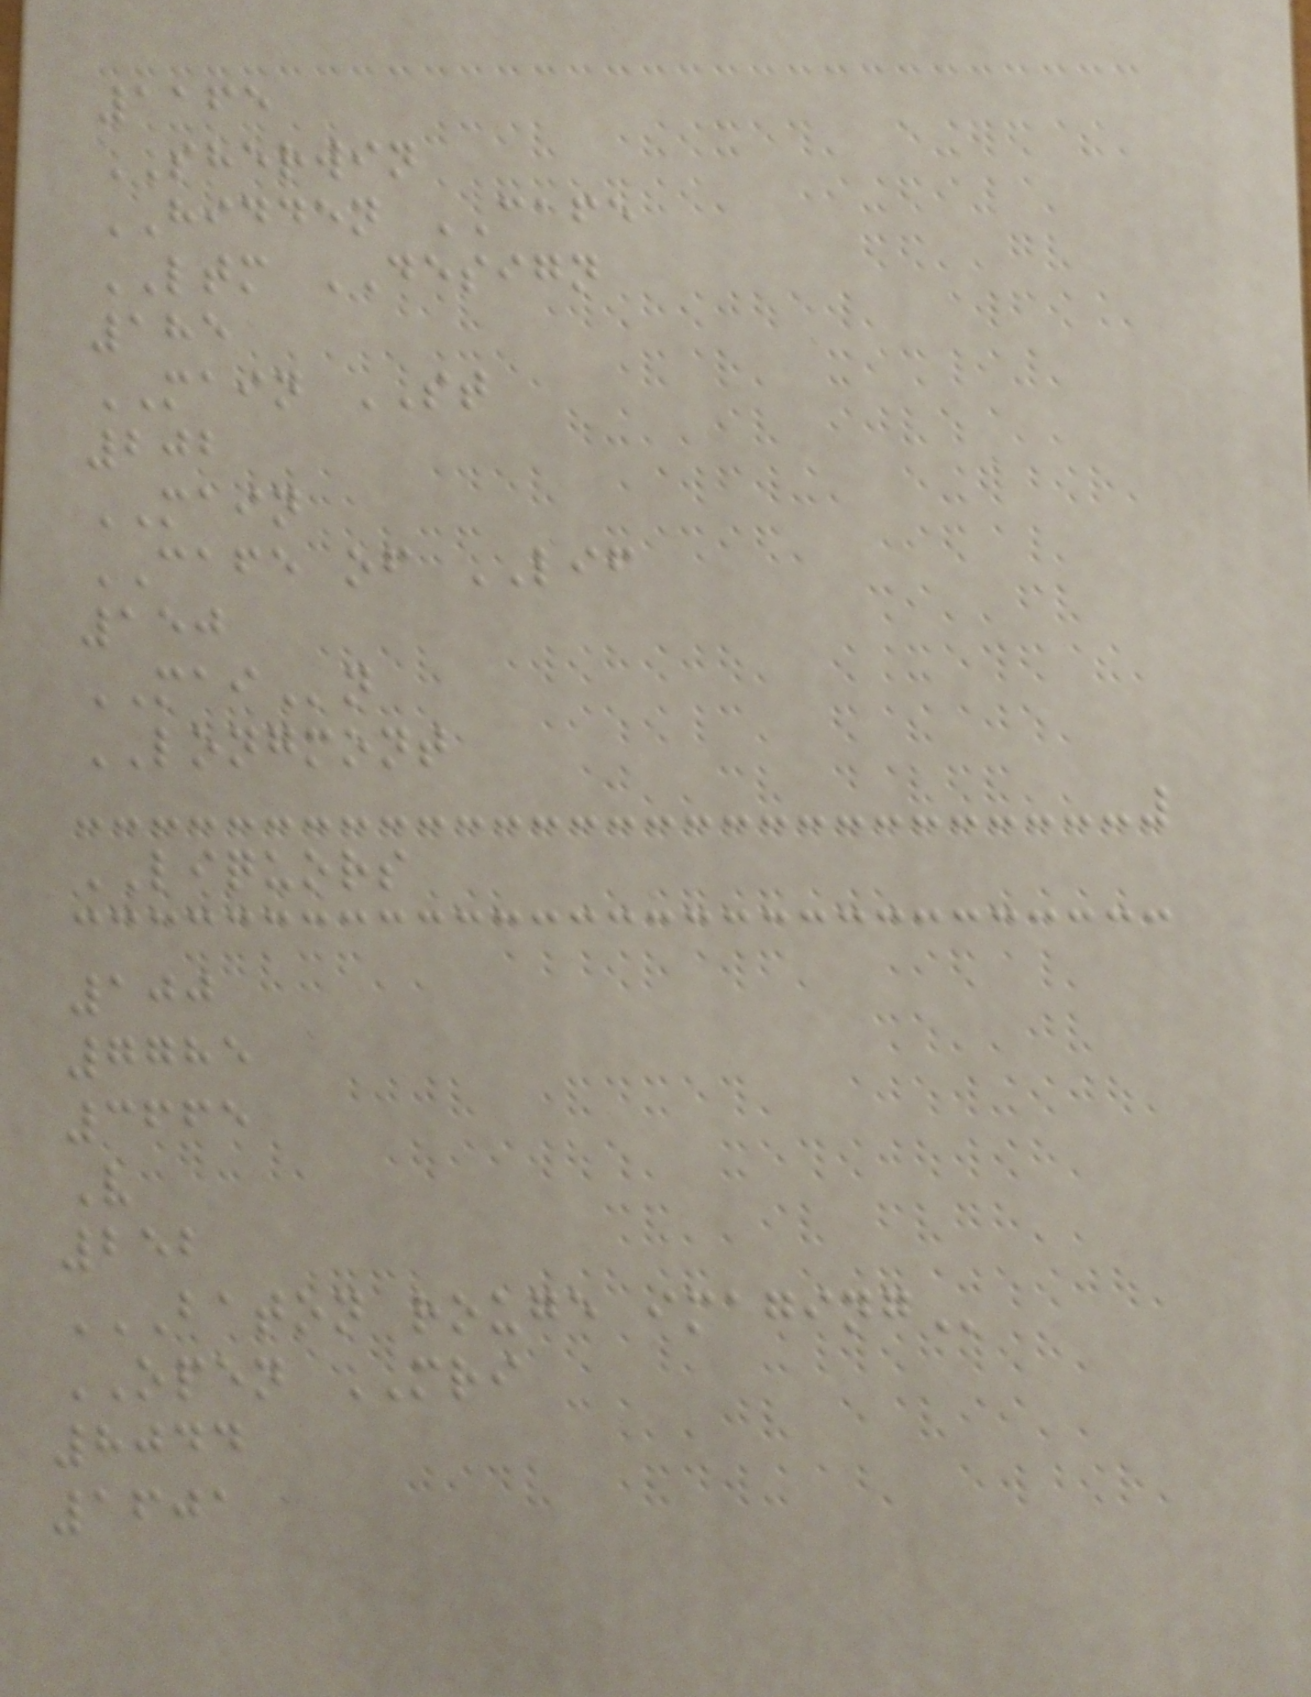1165
SHERWIN
HIDDEN CAFE
LTM DESIGN
185
MAIN ST
202
MAIN
CAFE of LIF
150
MAIn
LONGMONT
LIQUORS
100
7785
3665
V
252
BATON ROUGE IMAGING
OPEN MRI
8044
1601
